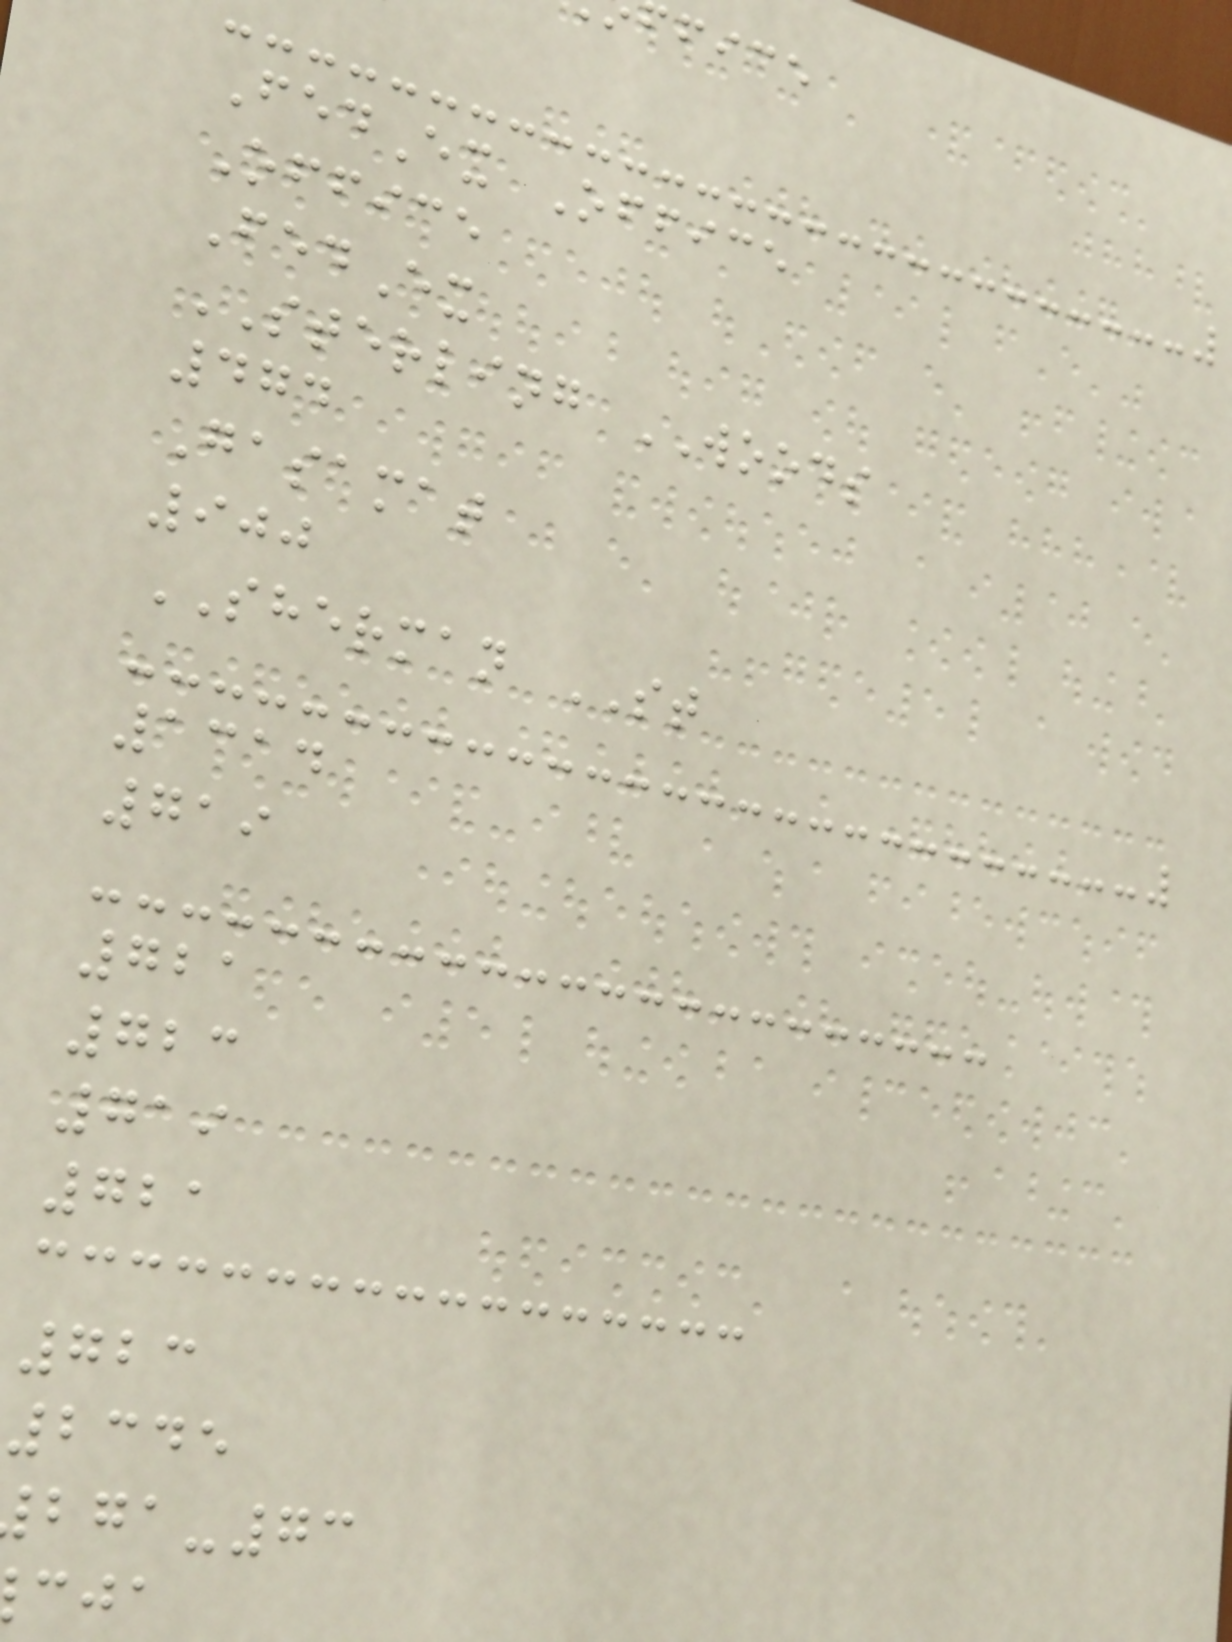fice
FedEx Office
Office
FedEx
STERLING WOODS
474
Gasamat
900
SHERMAN ST
1314
719
721
723
719
721
723
2345
-73
